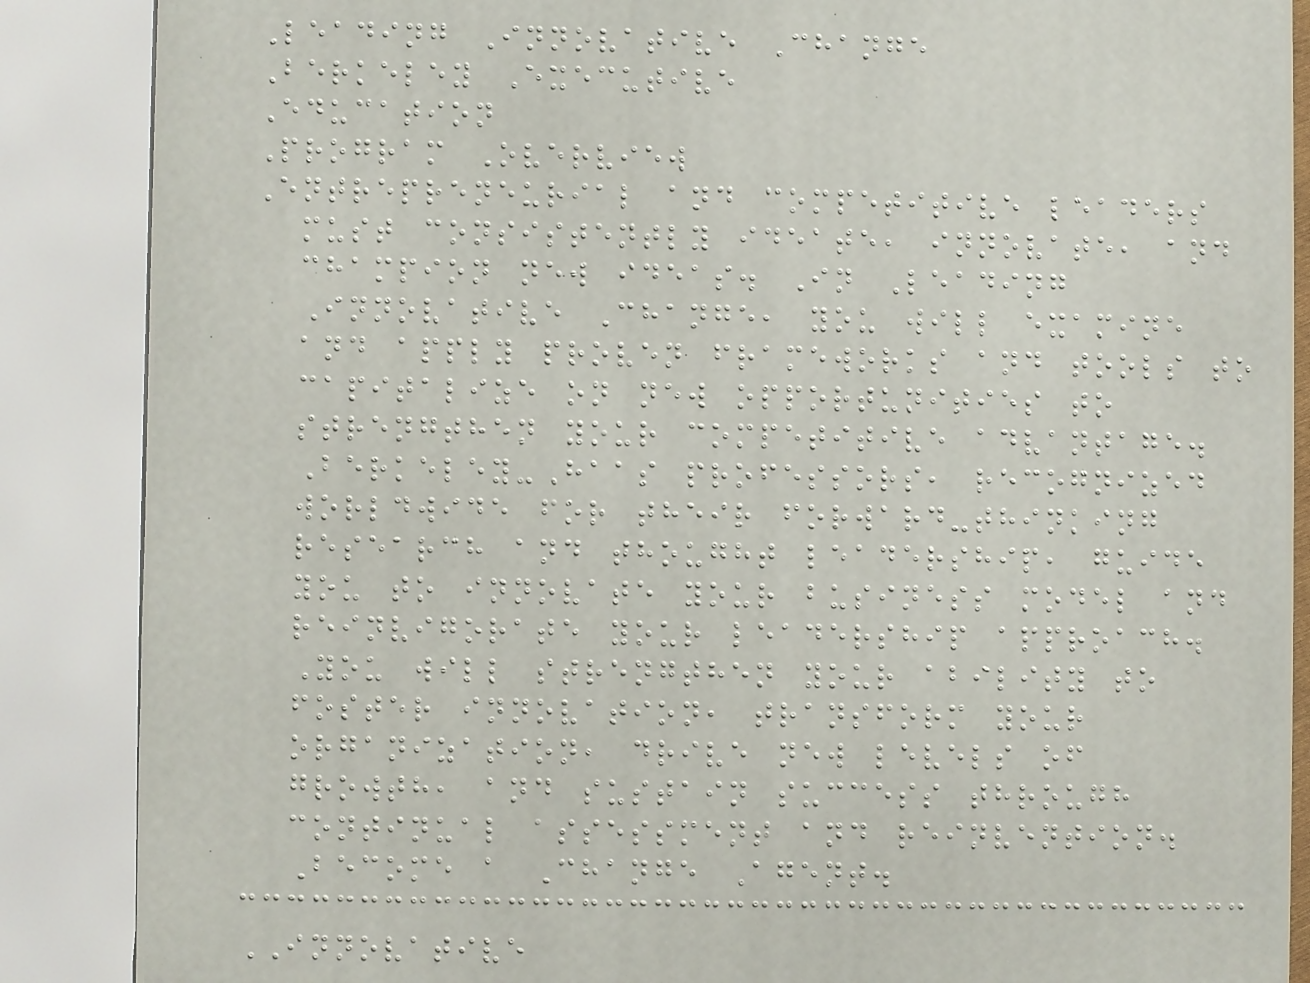Leading Innovative Change
Berkeley Executive
Education
Program Overview
Entrepreneurial and competitive leaders
must consistently ideate, innovate, and
champion new ideas. In Leading
Innovative Change, you will examine
and apply proven frameworks and tools to
capitalize on new opportunities to
strengthen your competitive advantage.
Berkeley-Haas professors, recognized
worldwide for their forward-thinking
research and thought leadership, guide
you to innovate your business model and
reinvigorate your leadership approach.
You will strengthen your ability to
foster innovation, transform your
organization, drive new levels of
growth, and sustain success through
continual assessment and reinvention.
Become a Change Agent.
INNOVATIVE
